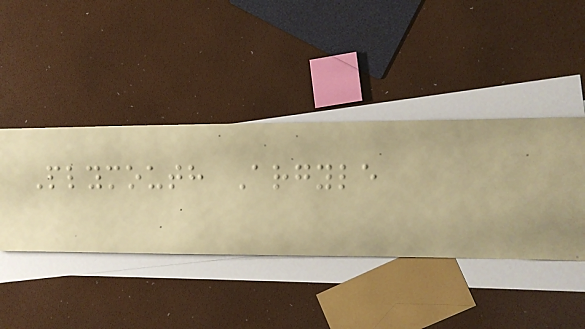Plymouth Argyle
